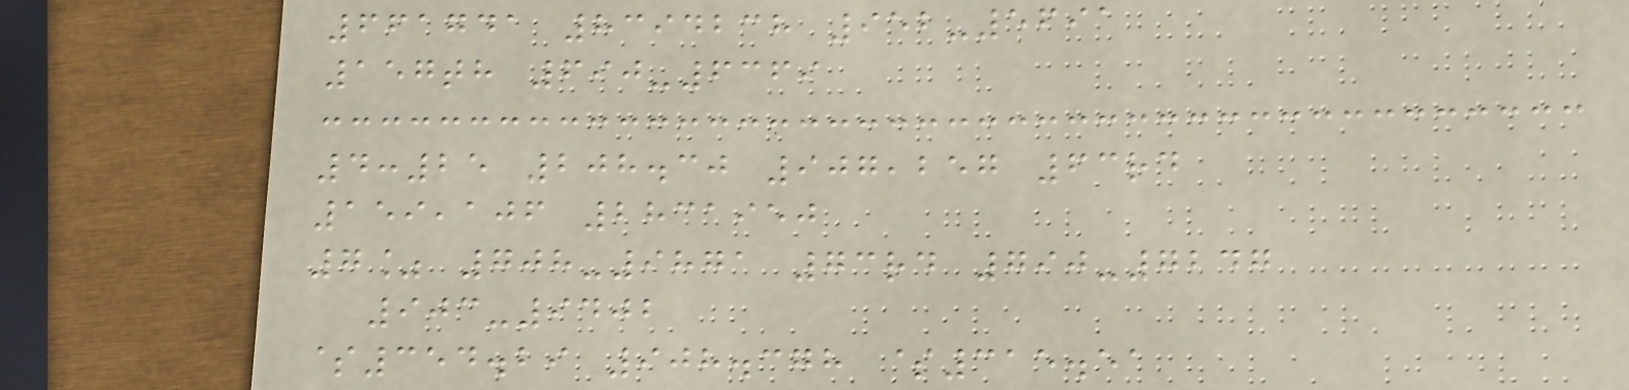661741 8394238 952-5691
157th 690-6369
4:25 208.30 907,257 63rd
159,106 2831950
7% 708-9871 73rd 790-7247
903-9402
$354.29 908.378 $315.51
